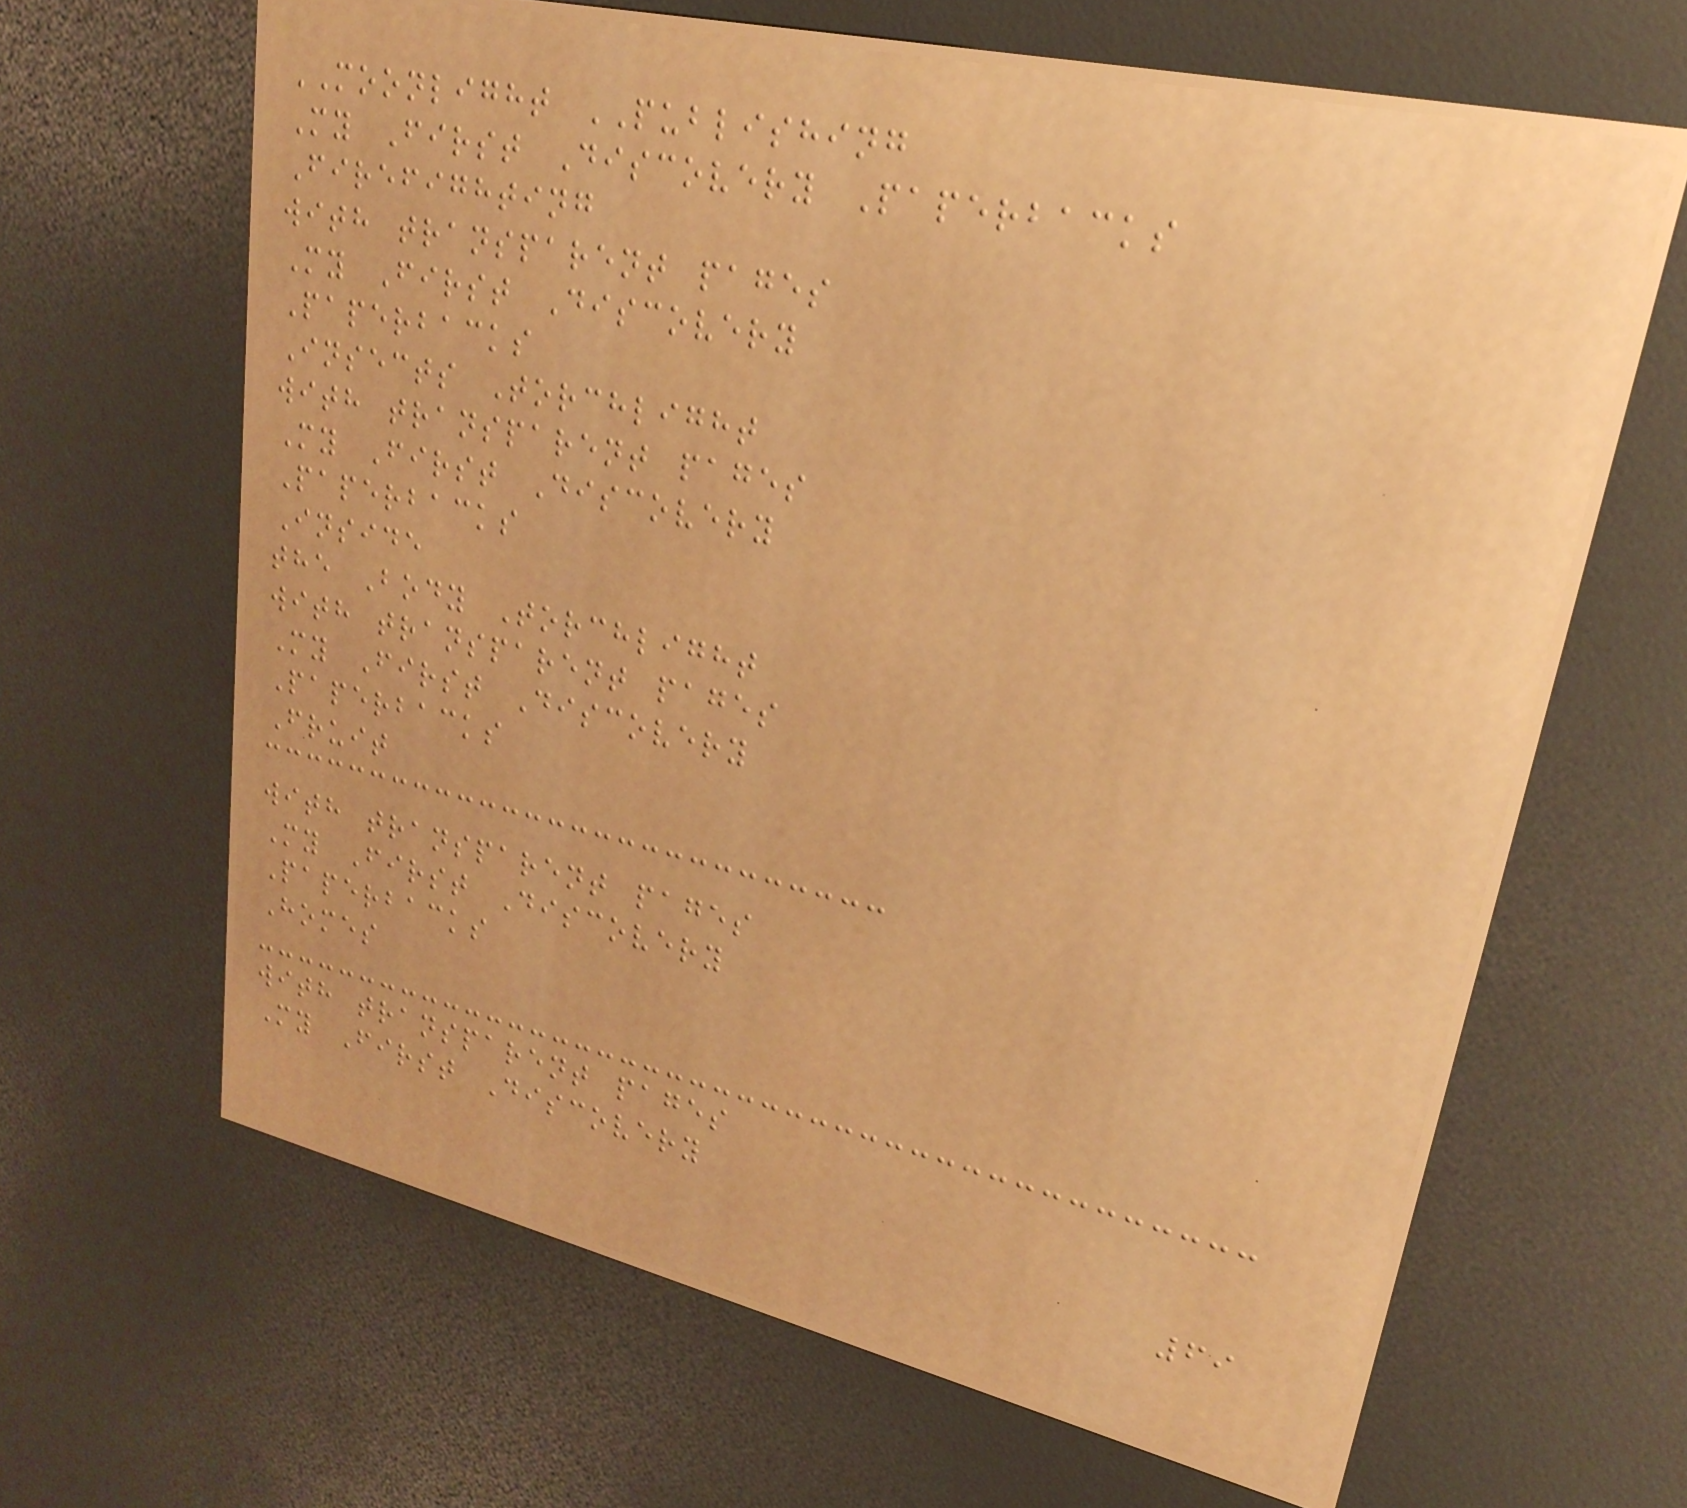MOONLIGHT PUBLISHING
My First Discovery Paperbacks
Firefighting
with transparent pages
My First Discovery
Paperbacks
Insects Torchlight
with transparent pages
My First Discovery
Paperbacks
Inside
the Body Torchlight
with transparent pages
My First Discovery
Paperbacks
Fruit
with transparent pages
My First Discovery
Paperbacks
Homes
with transparent pages
My First Discovery
69
